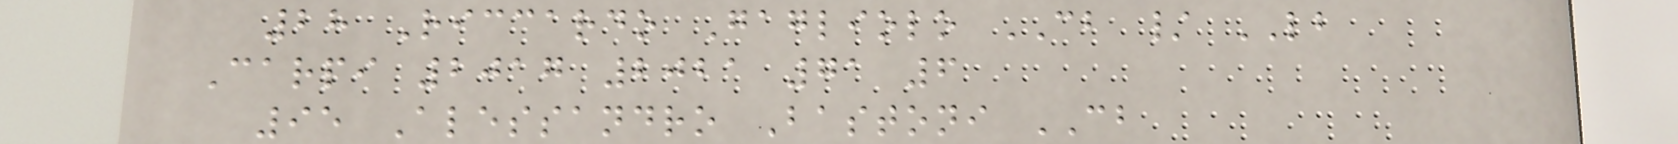28 Riccardo Gagliolo CB / LB
Carpi 2017 2021 71 6
95 Alessandro Bastoni CB
